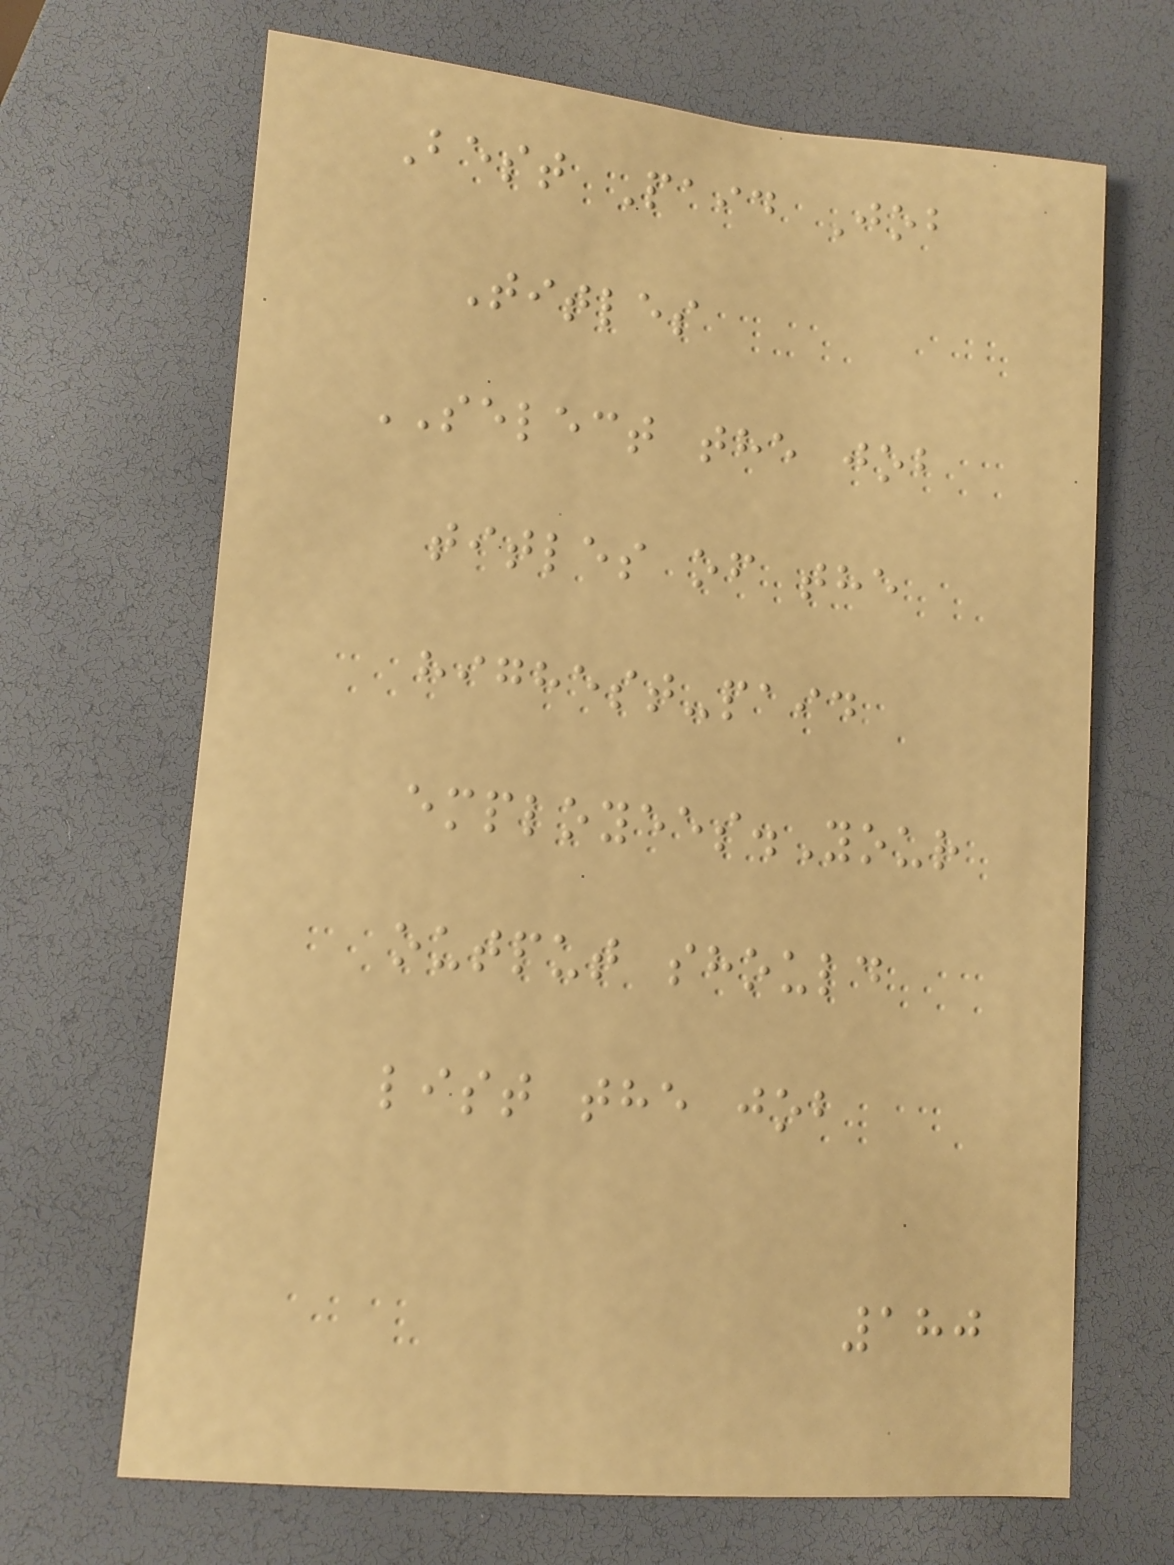Best Paid Job
Titles
SELECT the job
titles of the
highest-paid
employees.Your
output should
list the job
180
